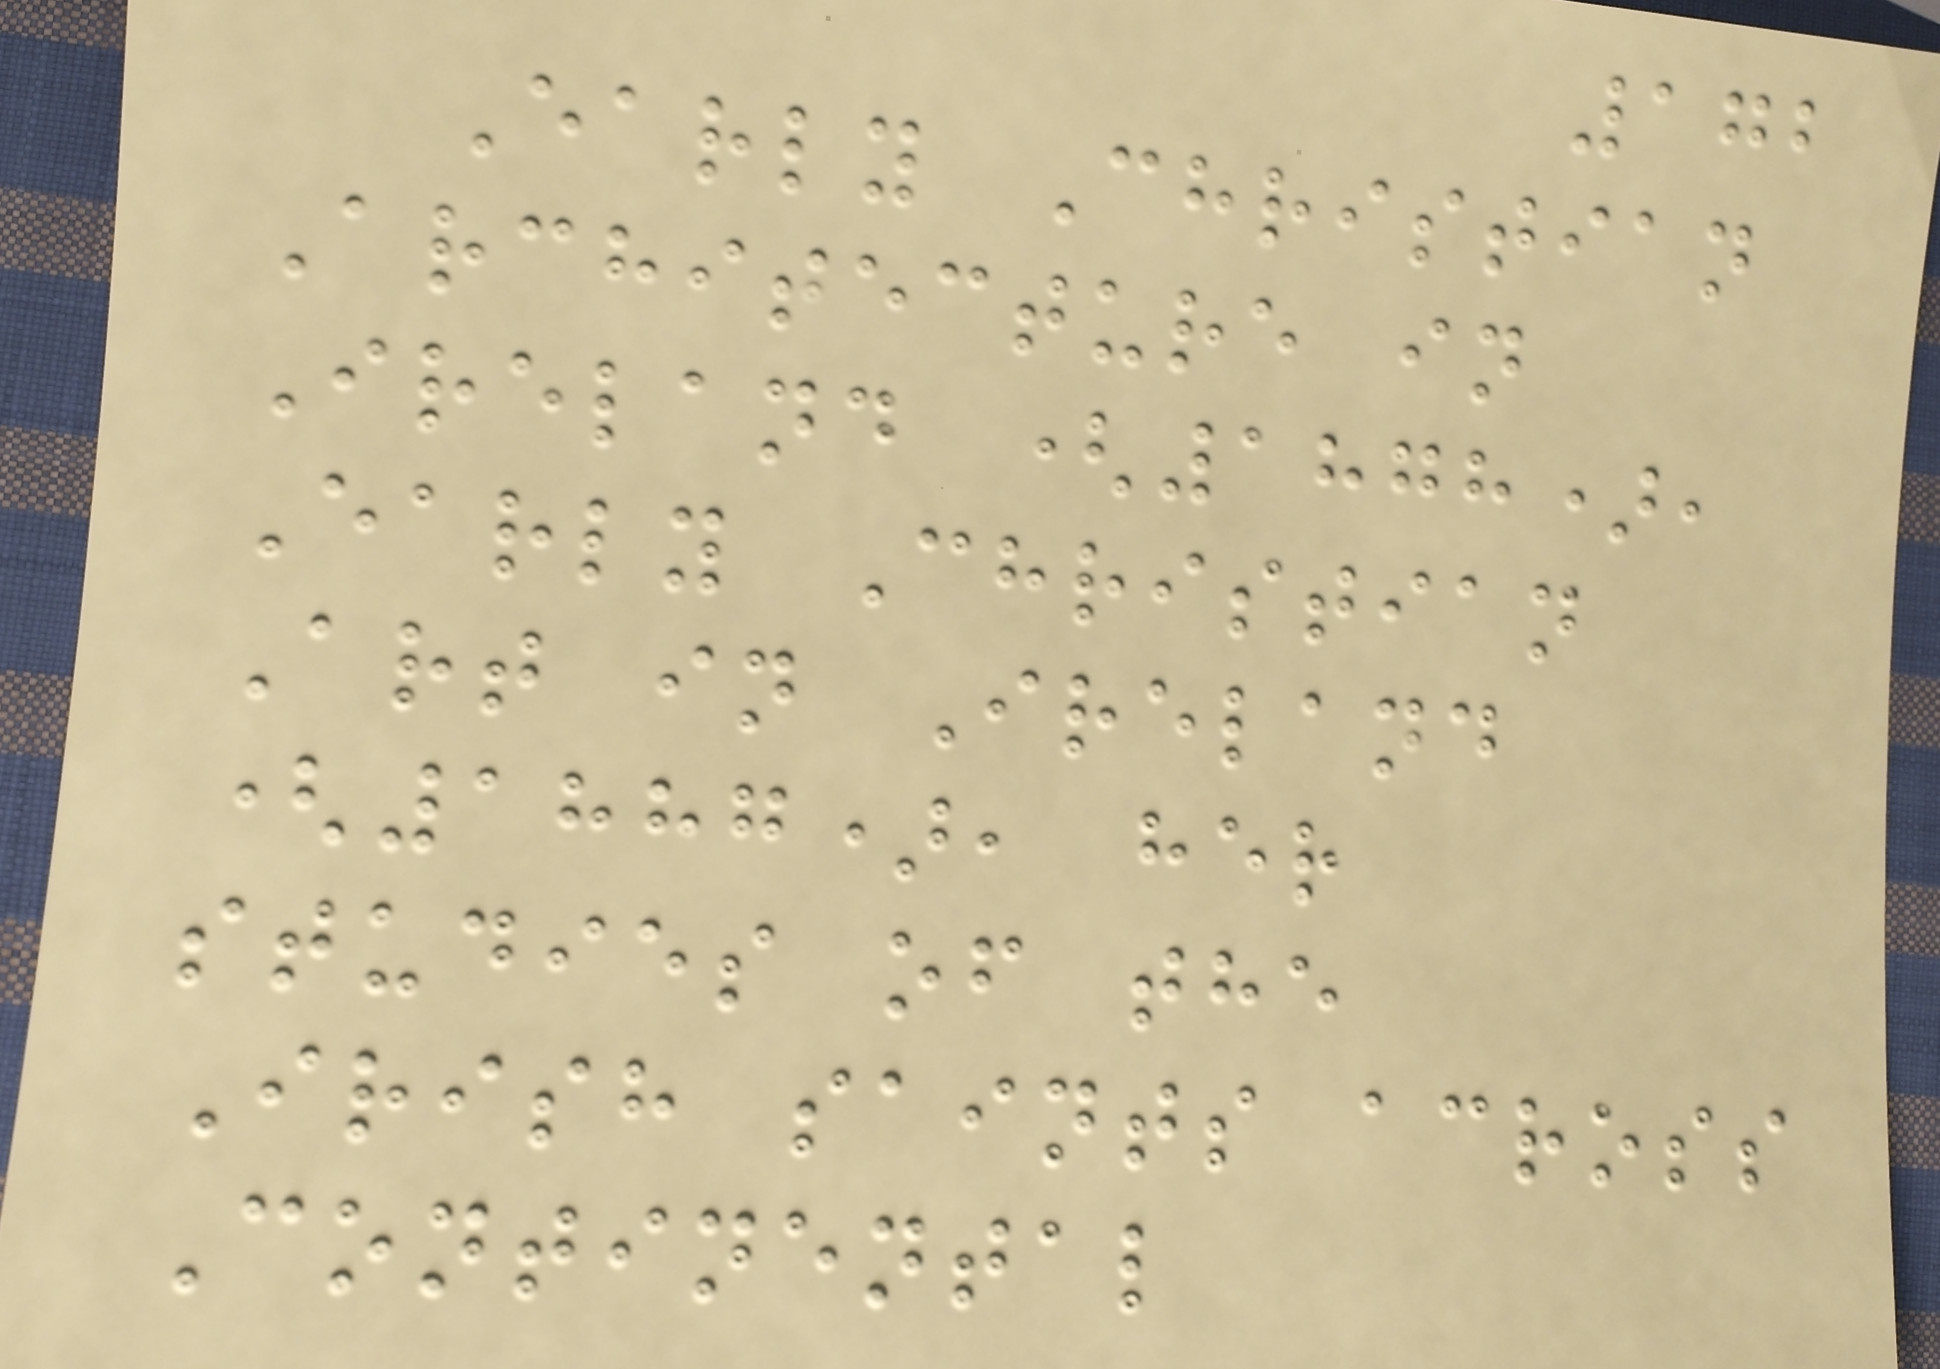172
Early Christian
Architecture in
Ireland (1878),
Early Christian
Art in Ireland
(1887), her
studies of the
Irish saints across
Continental
